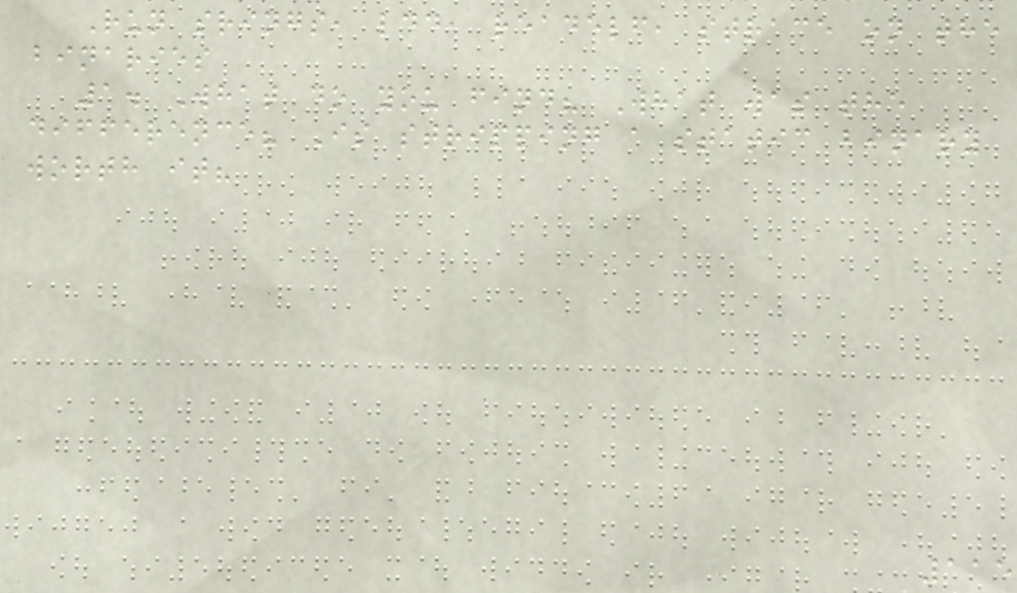Run srings, ldd, readelf, strace on the
binaries
1. What do you find? What was the
difference? Is stripping a static binary
worth it?
115
